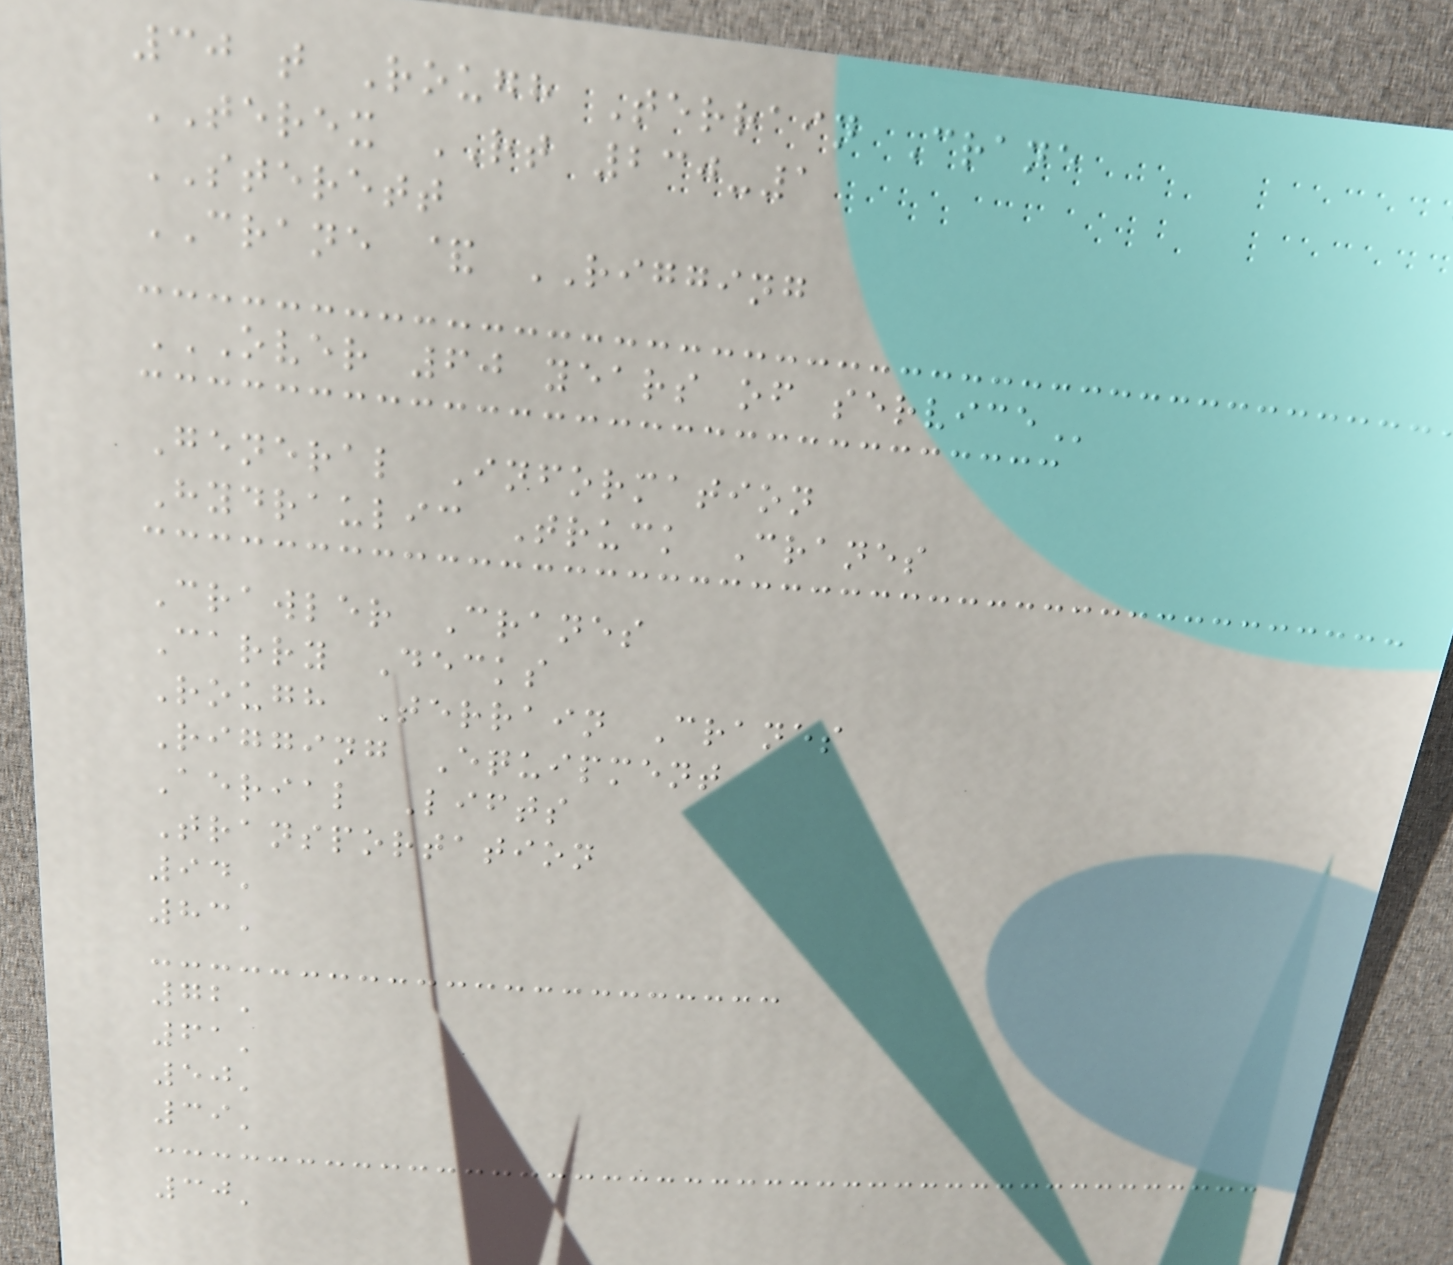30 t Rough Terrain Crane
TEREX RT 230-1
STERETT
CRANE & RIGGING
OVER 60 YEARS OF SERVICE
General Information
Hydraulic Truck Cranes
Crawler Cranes
Carry Decks
Rough Terrain Cranes
Rigging Equipment
Aerial Lifts
Transportation
94'
83'
72'
61'
50'
39'
30'
